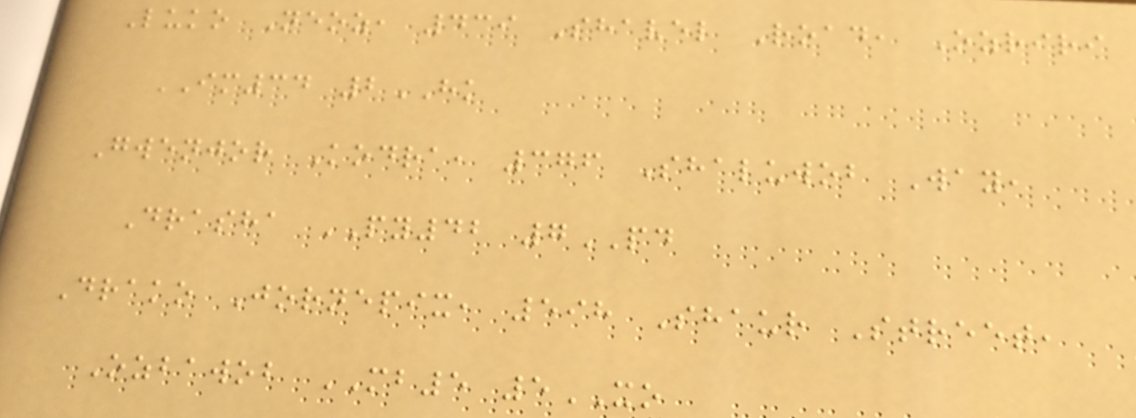Luko Neoz, 439 Shavel Road, Ozriri
IM34 2HK
Gwenjor Kodra, 376 Shaluwob Way,
Drasha PY42 7PD
Drako Jornepix, 598 Shaur Street,
Ozbawob MB5 5XO
